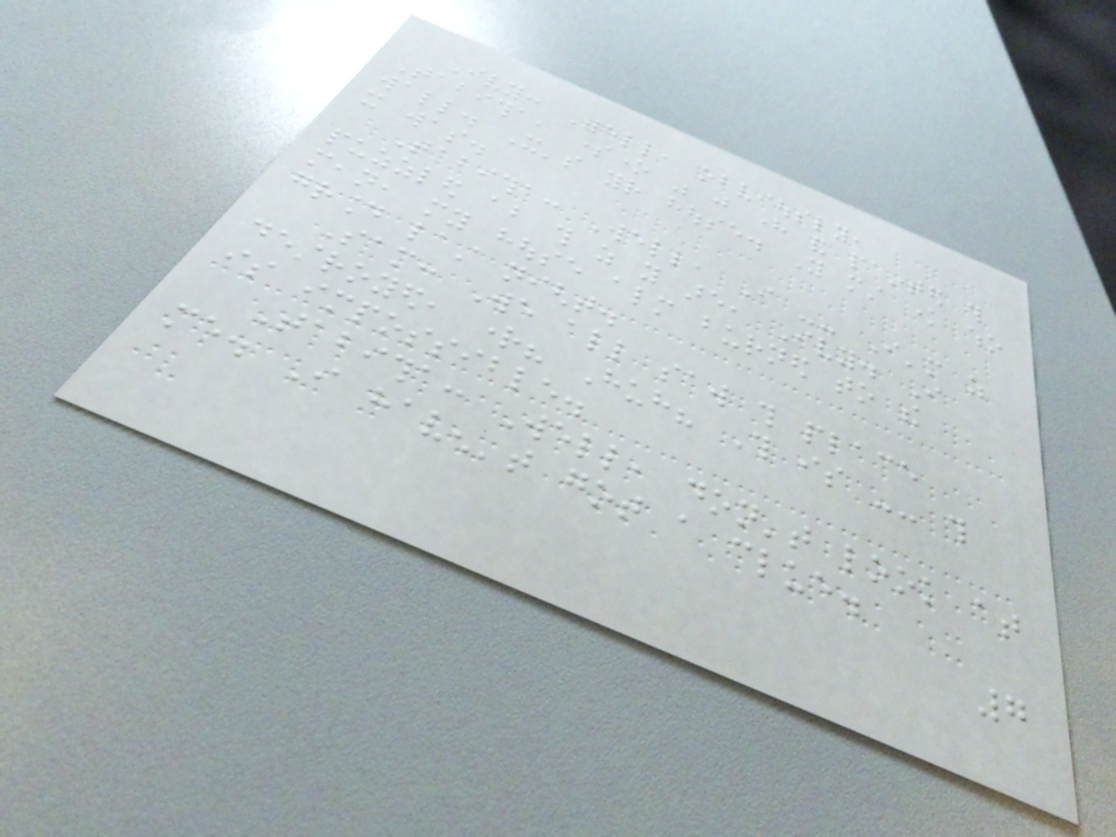Ivy: Well, obviously,
Tabitha, someone was just here and painted this
wall. It's your house. You must know who
it was.
Tabitha: Well, I -- I'm as
puzzled about this as you are, Ivy. I
mean, my house almost burned to the
ground last night.
Sam: We all saw this place
destroyed, right? Huh? This is -- this
is impossible.
Tabitha: Well, don't look at
me. I haven't got a clue.
7
